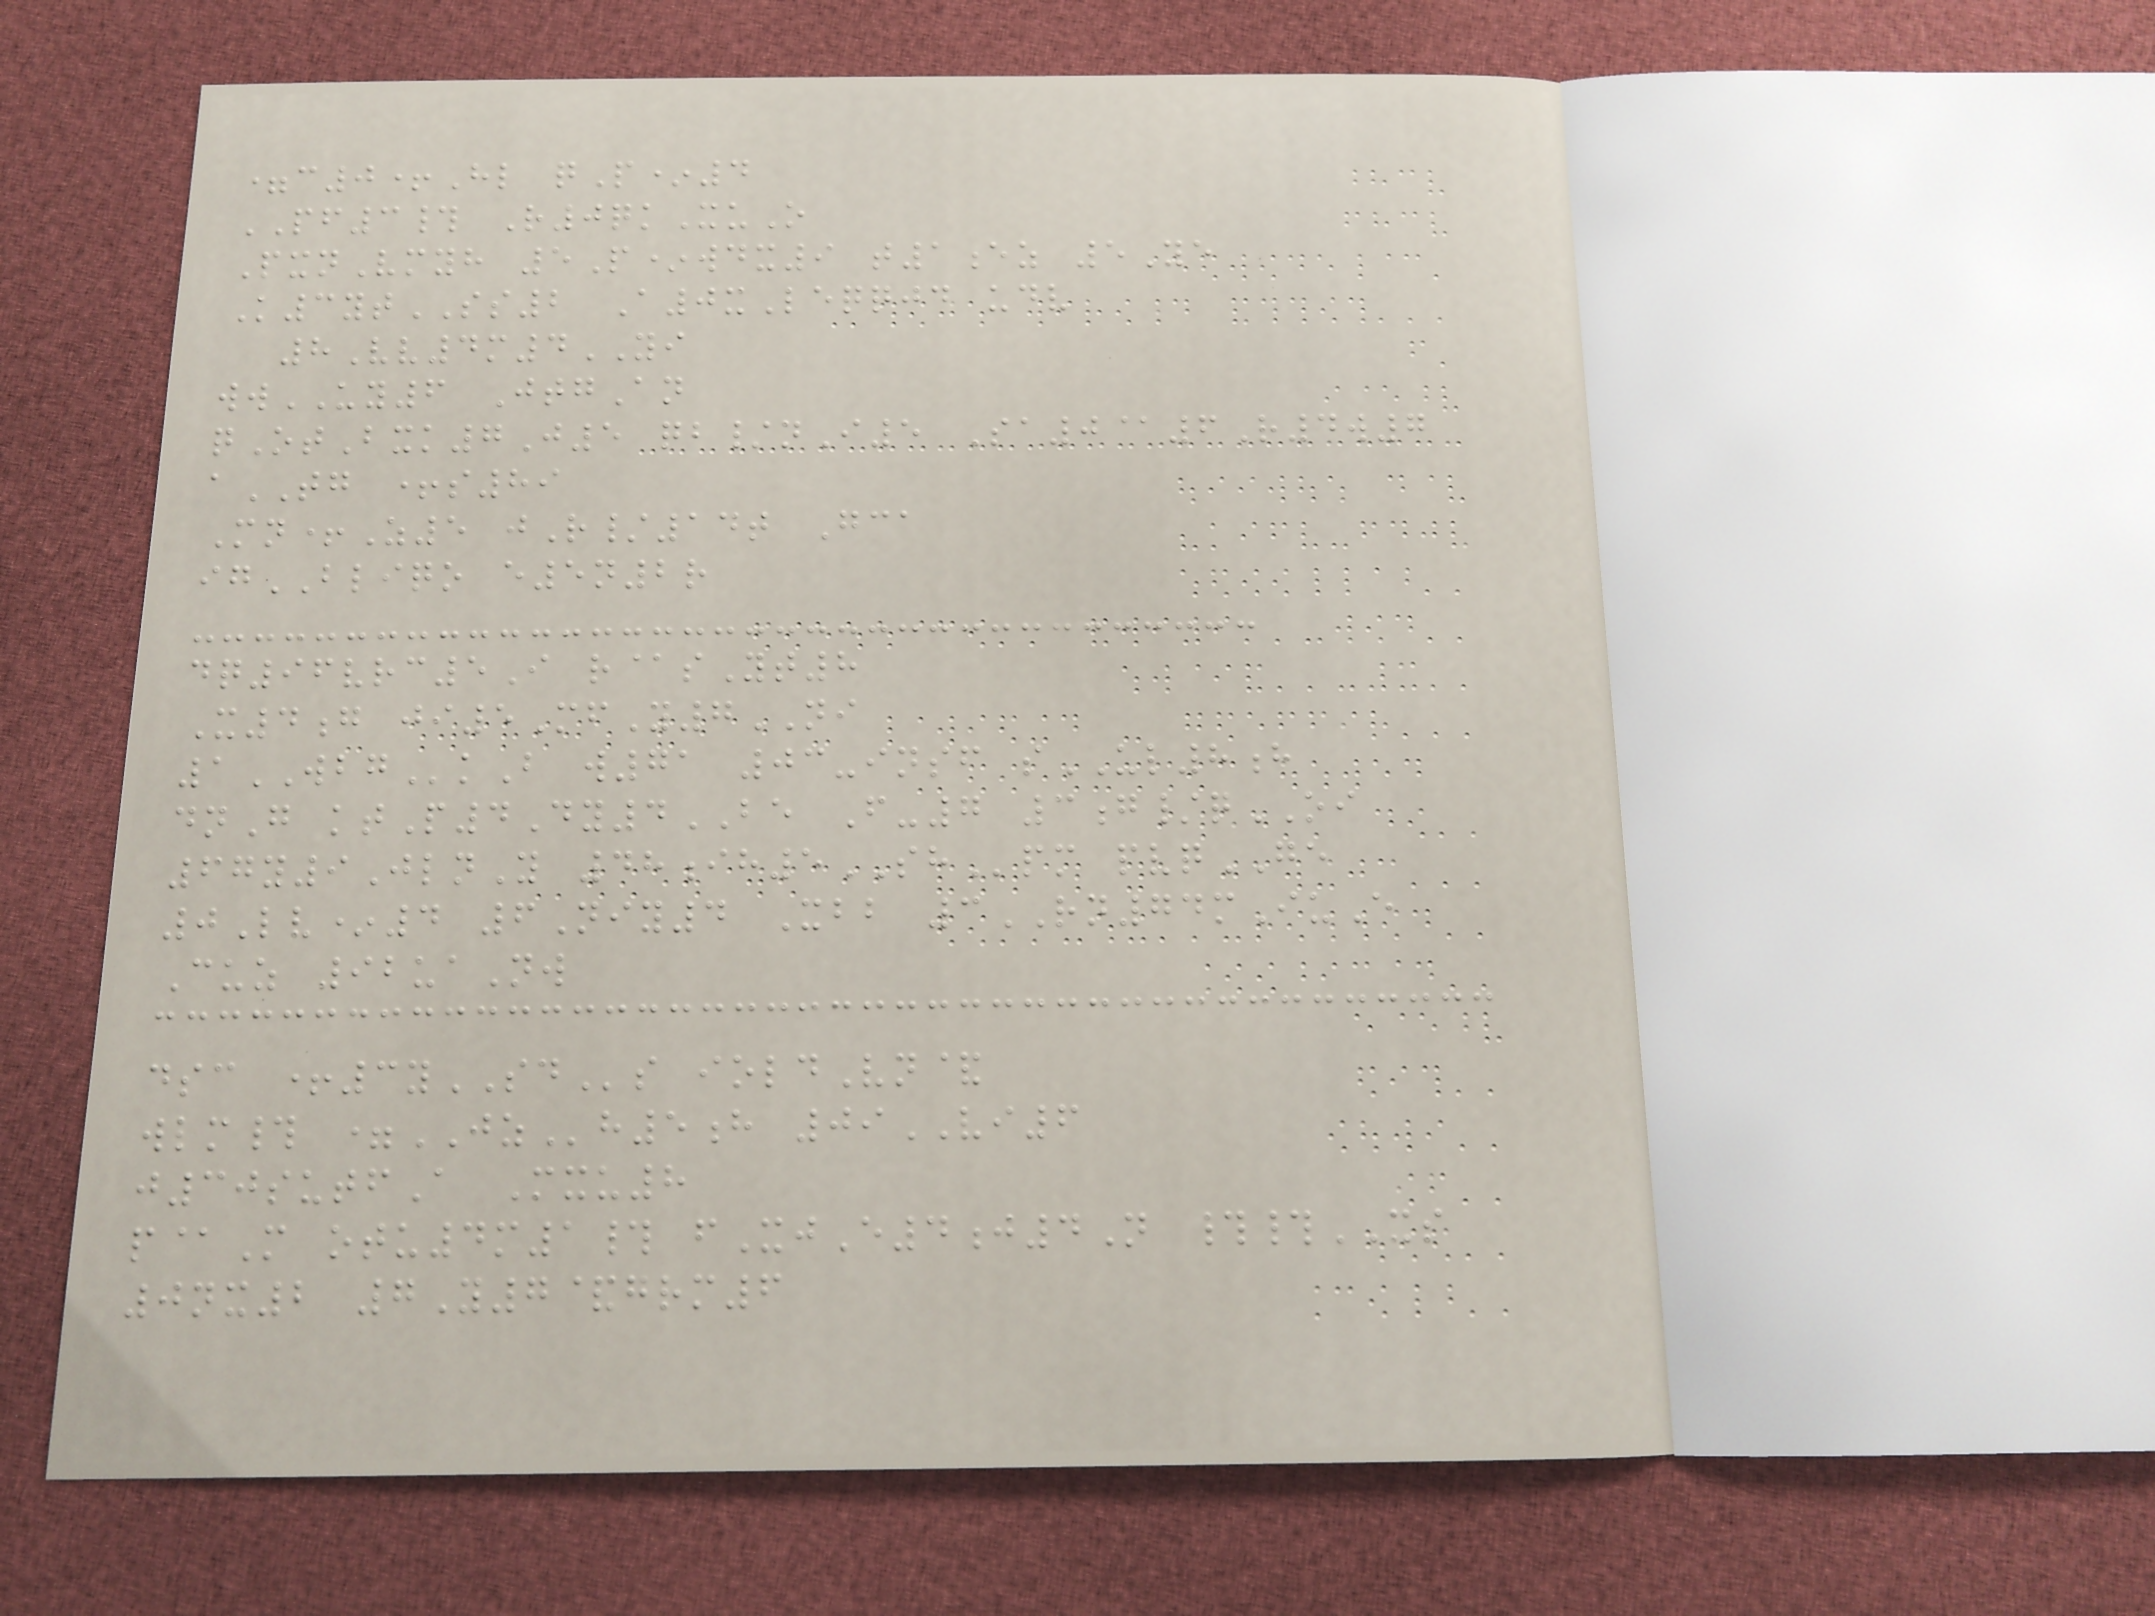=c0+Hl qP*4
PF3# R0qkXuO
PxnVmyh 5P*wdx9 t1ez 5Ye
K3ytSS2 A0xLeqqjd udv
8Vv4m4YI
wwUY6 JtgAn
qOtBxk7J5 qb/nI5 Sa0@6R4w7
aTG +s89
Mn+Z5 jR/14t Gca
igBLIQO e5n2r
dq96vrc5I r@sYt8
X4g ji5MfY7NI
1WBGkB w71 03-insf sUL8h
dnG ktP4Dy4BE F-7 3g/qOI
67y9JlnY 48ih5SHpm pvqGE
0Lv*4 6Niy4 Xbb 3RN74mIuE
Cuz 92uaNw
dsc +3ySDs ioldVn&
wlm# =JZh5h 09VI6
j30sutfA Mxu8
p@M otu4m1# fXjE4j4N ##XS
0nx2 7Y7&grm6
